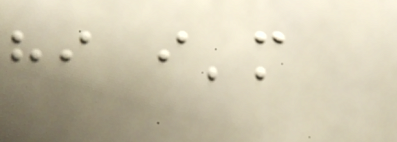hi i'm
